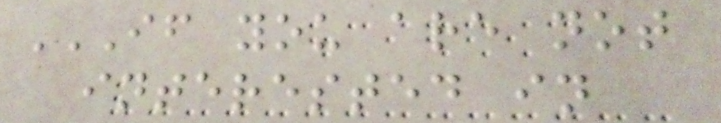IF YOU ARE NOT
INTERESTED IN
